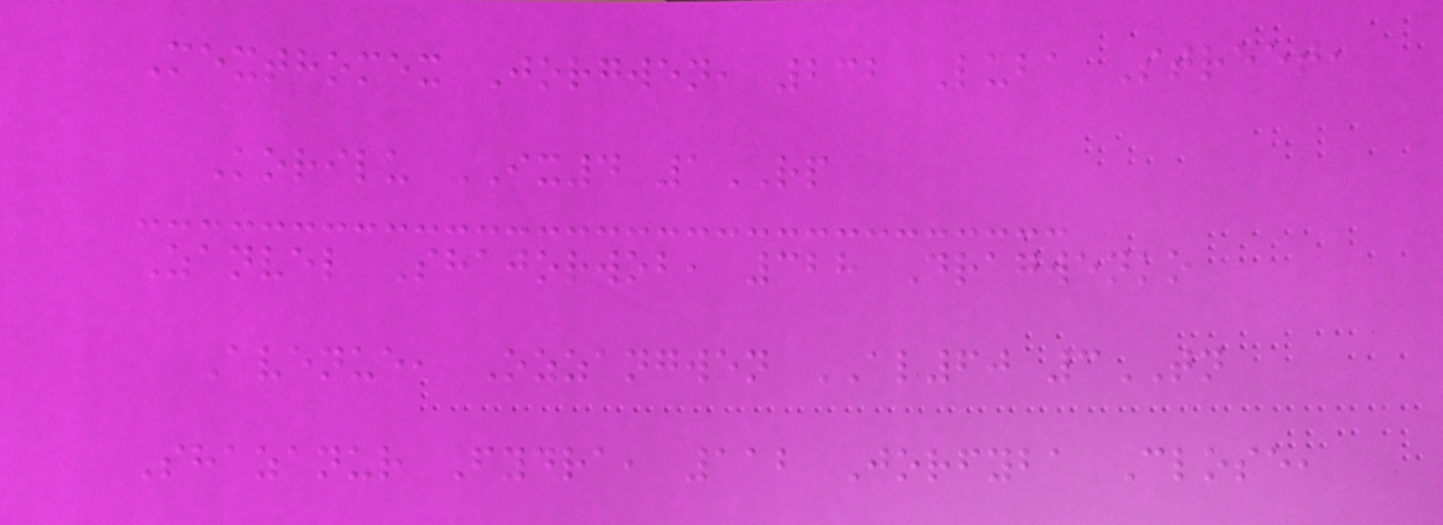Mexthomex Jorgwen, 232 Luba Street,
Korilu IX4 1RP
Zanvel Shajorwob, 328 Dragwenko
Avenue, Ozzangwen AL60 3TN
Shazanur Fydra, 112 Jorfyba Close,
